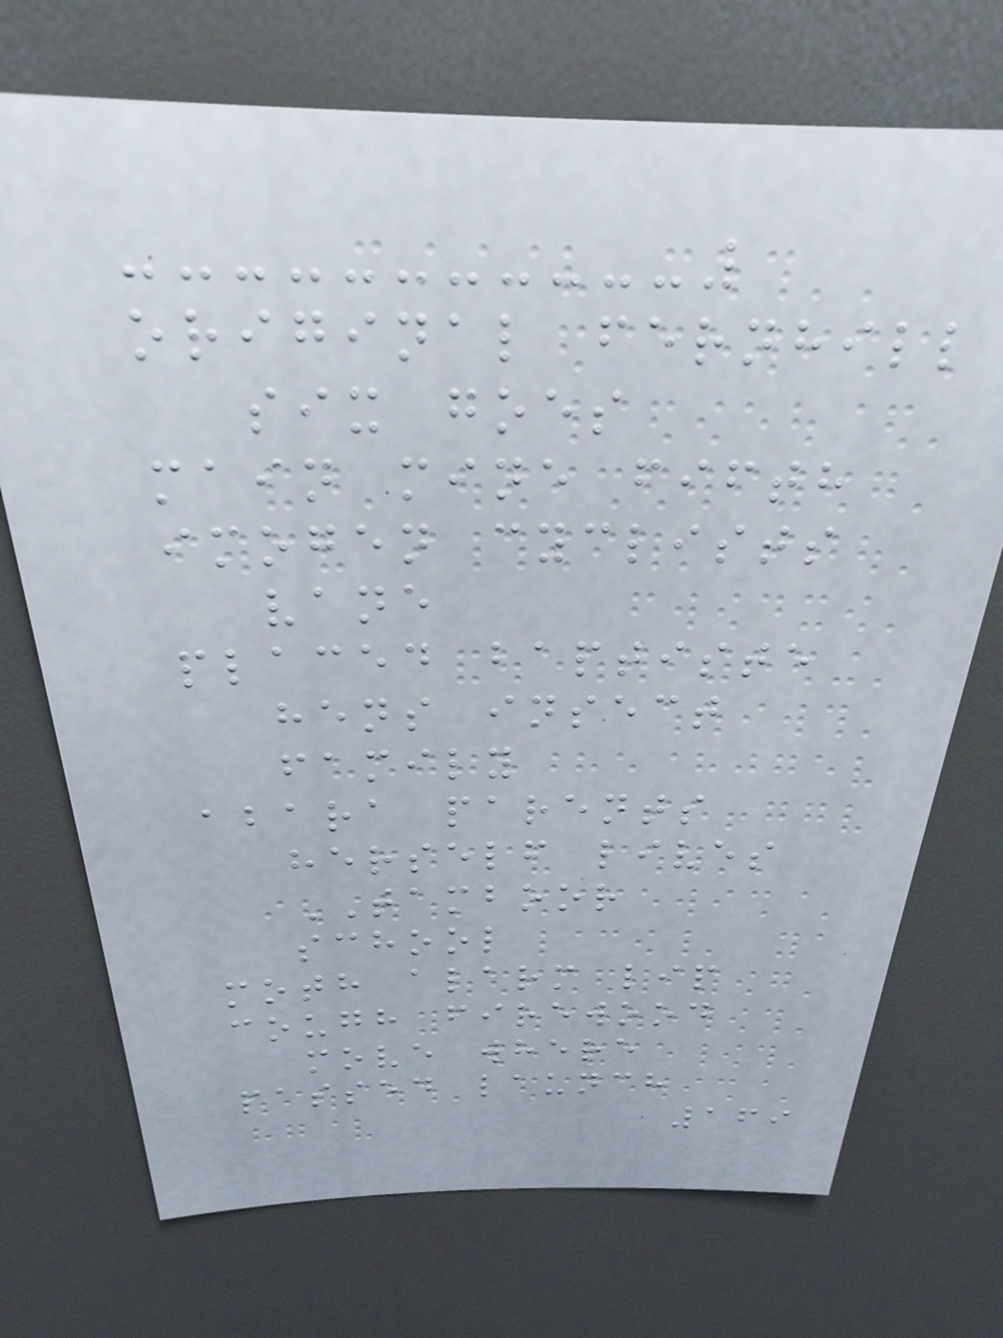original fernhill
six goes
main mine fifth
imogen cyclists
vane
placed baptiste
hens insect
family
abara parents
herself lives
TAMBOOR
school
moth alarm lip
cough firewood
move where
passed launch
169
